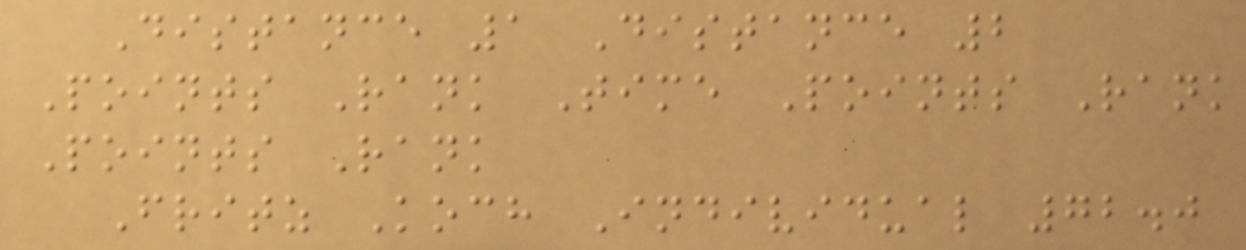Distance 1 Distance 2
Points Rank Time Points Rank
Points Rank
Fritz Koch Individual 72.0
